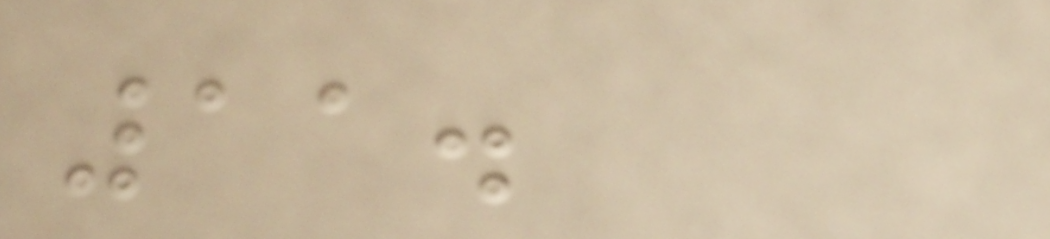11.
